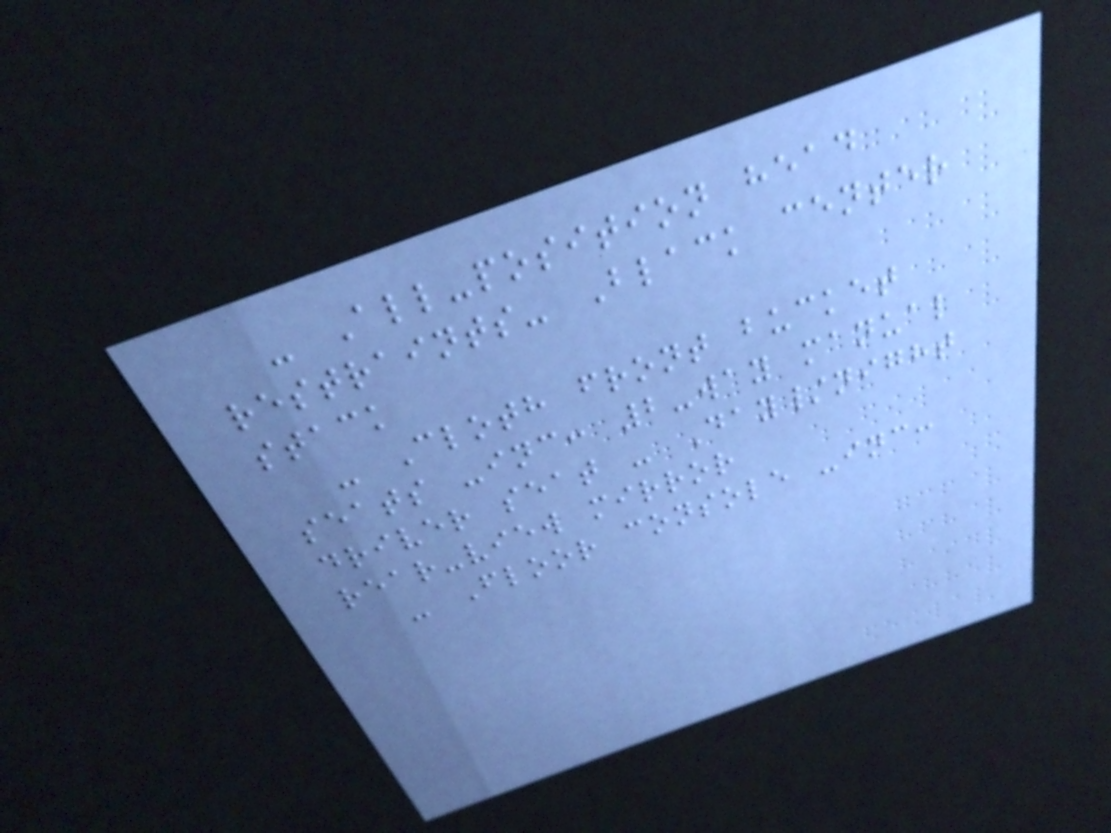- All-position head
restraints- Black center
stack
- Cloth front bucket
seats -inc: 2-way manual
driver seat - Day/night
rear-view mirror
- Floor console -inc:
